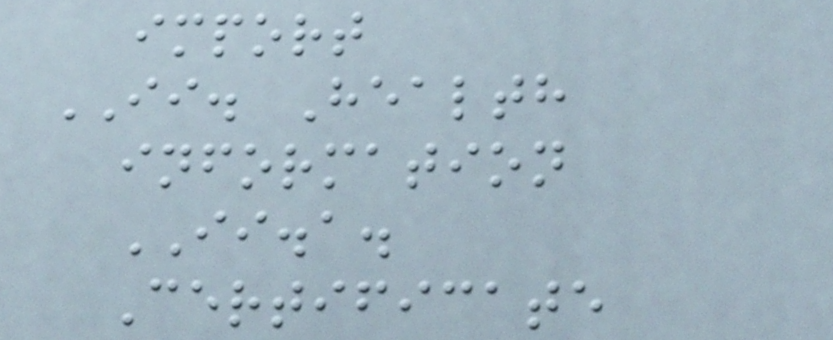import
II. Health
information
II.a.
Certificate
